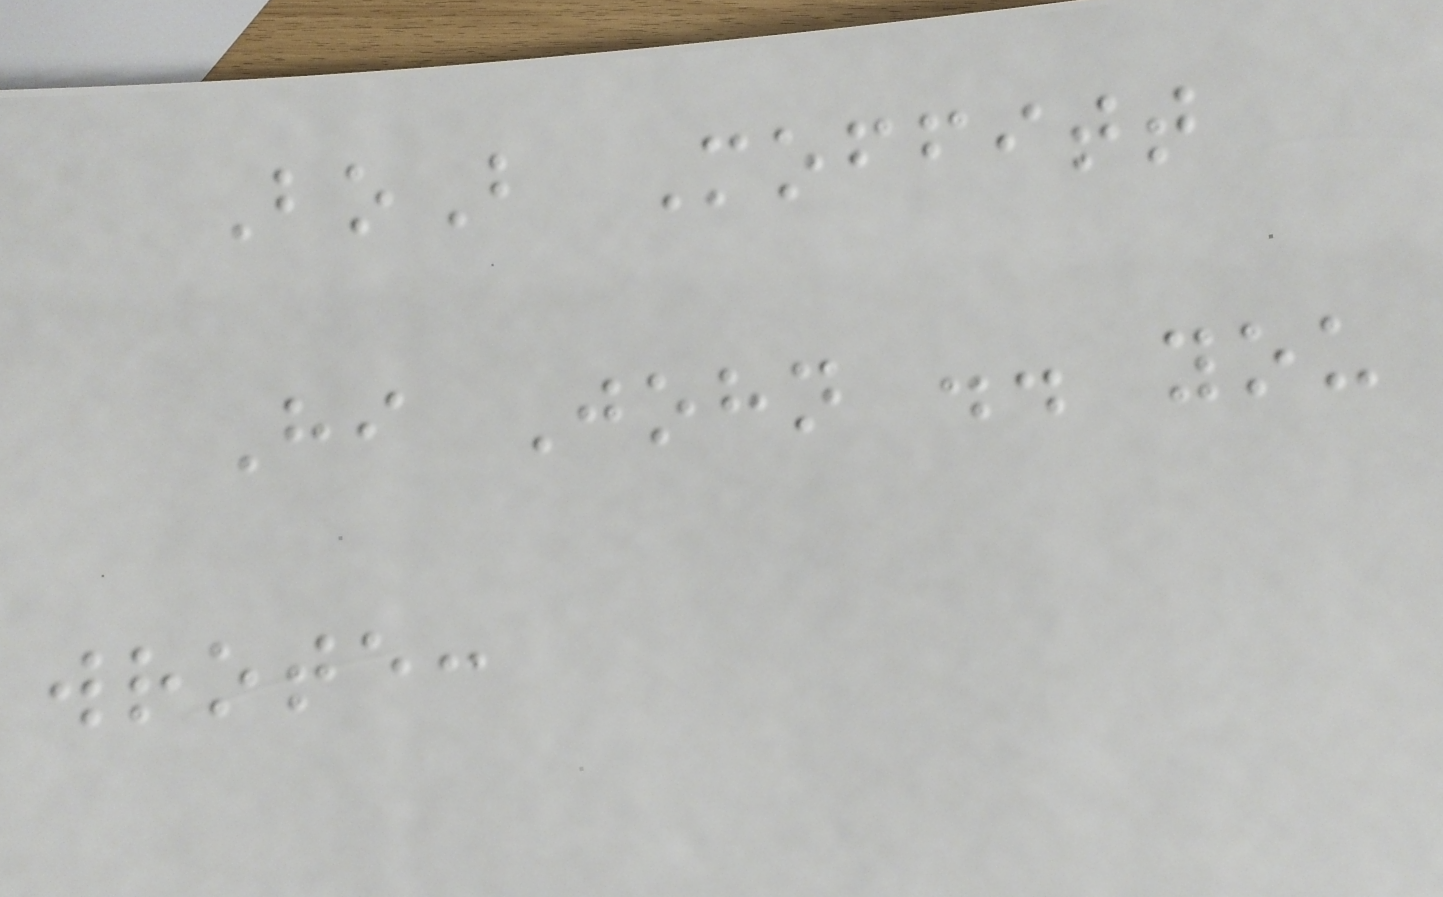BoB Moffitt
Hi John .. you
wrote:
